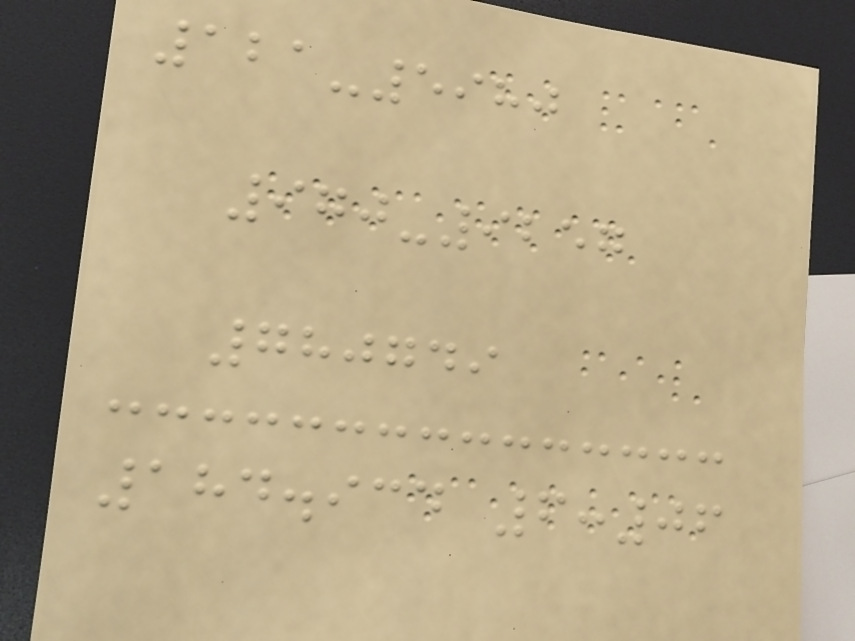121-5980
970-9257
780749
184.934 6:06
